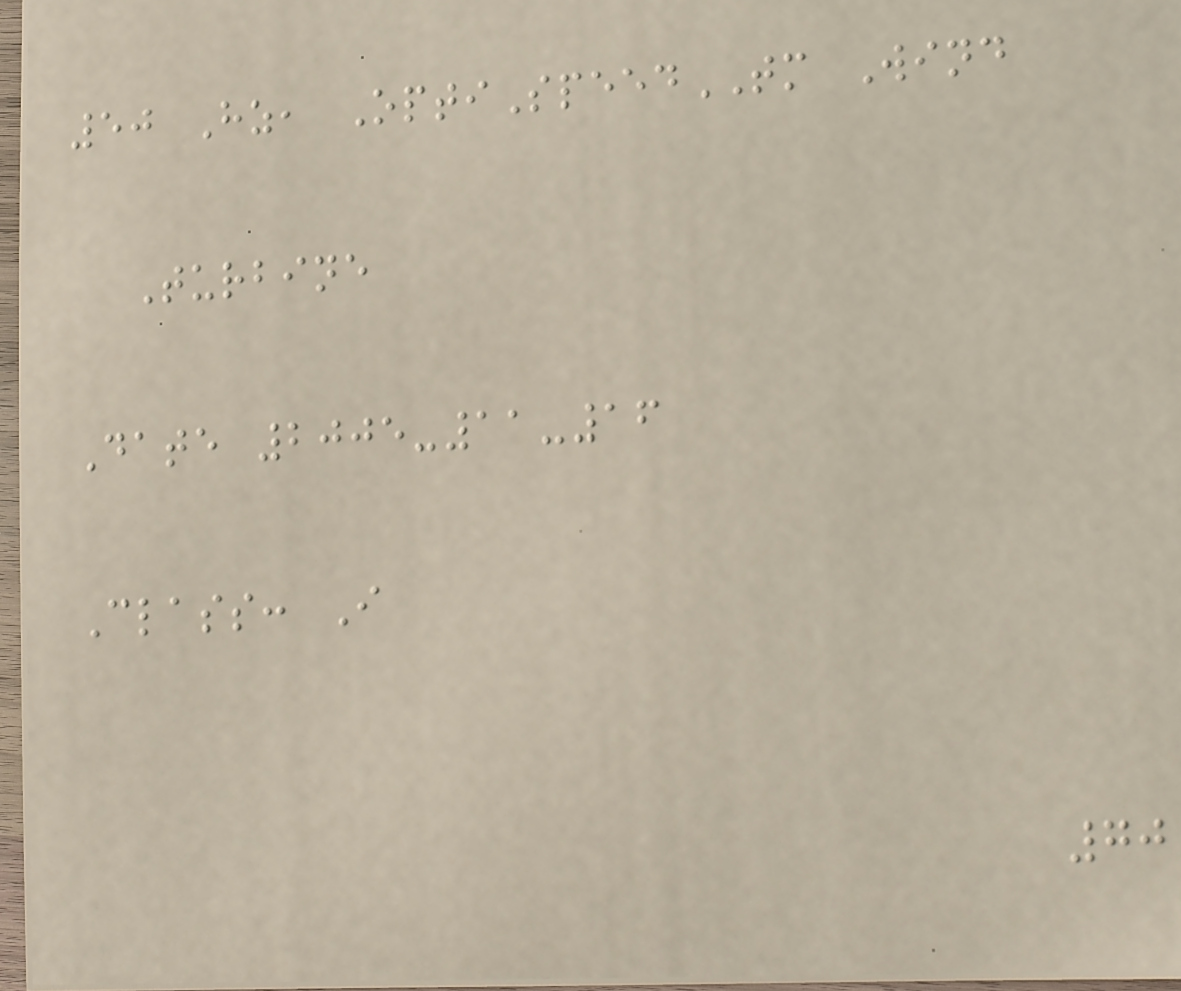50 Hz, OptiSpeedTM Wind
Turbine
Date 2005-11-16
Class: I
70
